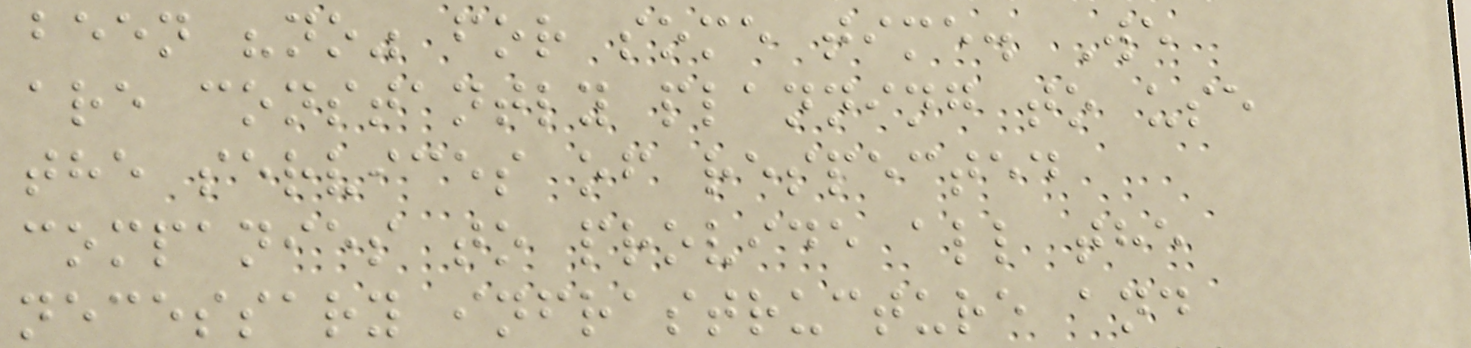been "no" for some time. We
are constantly planning to use
the services of respected
companies to provide all the
necessary infrastructure and
